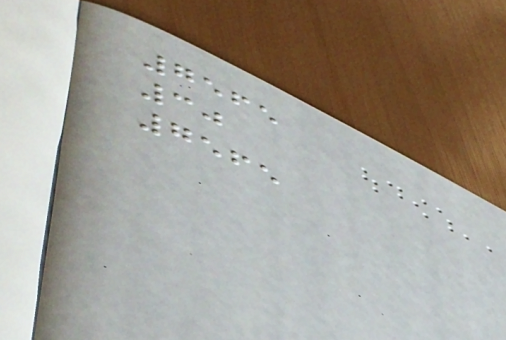7565
30
7565
